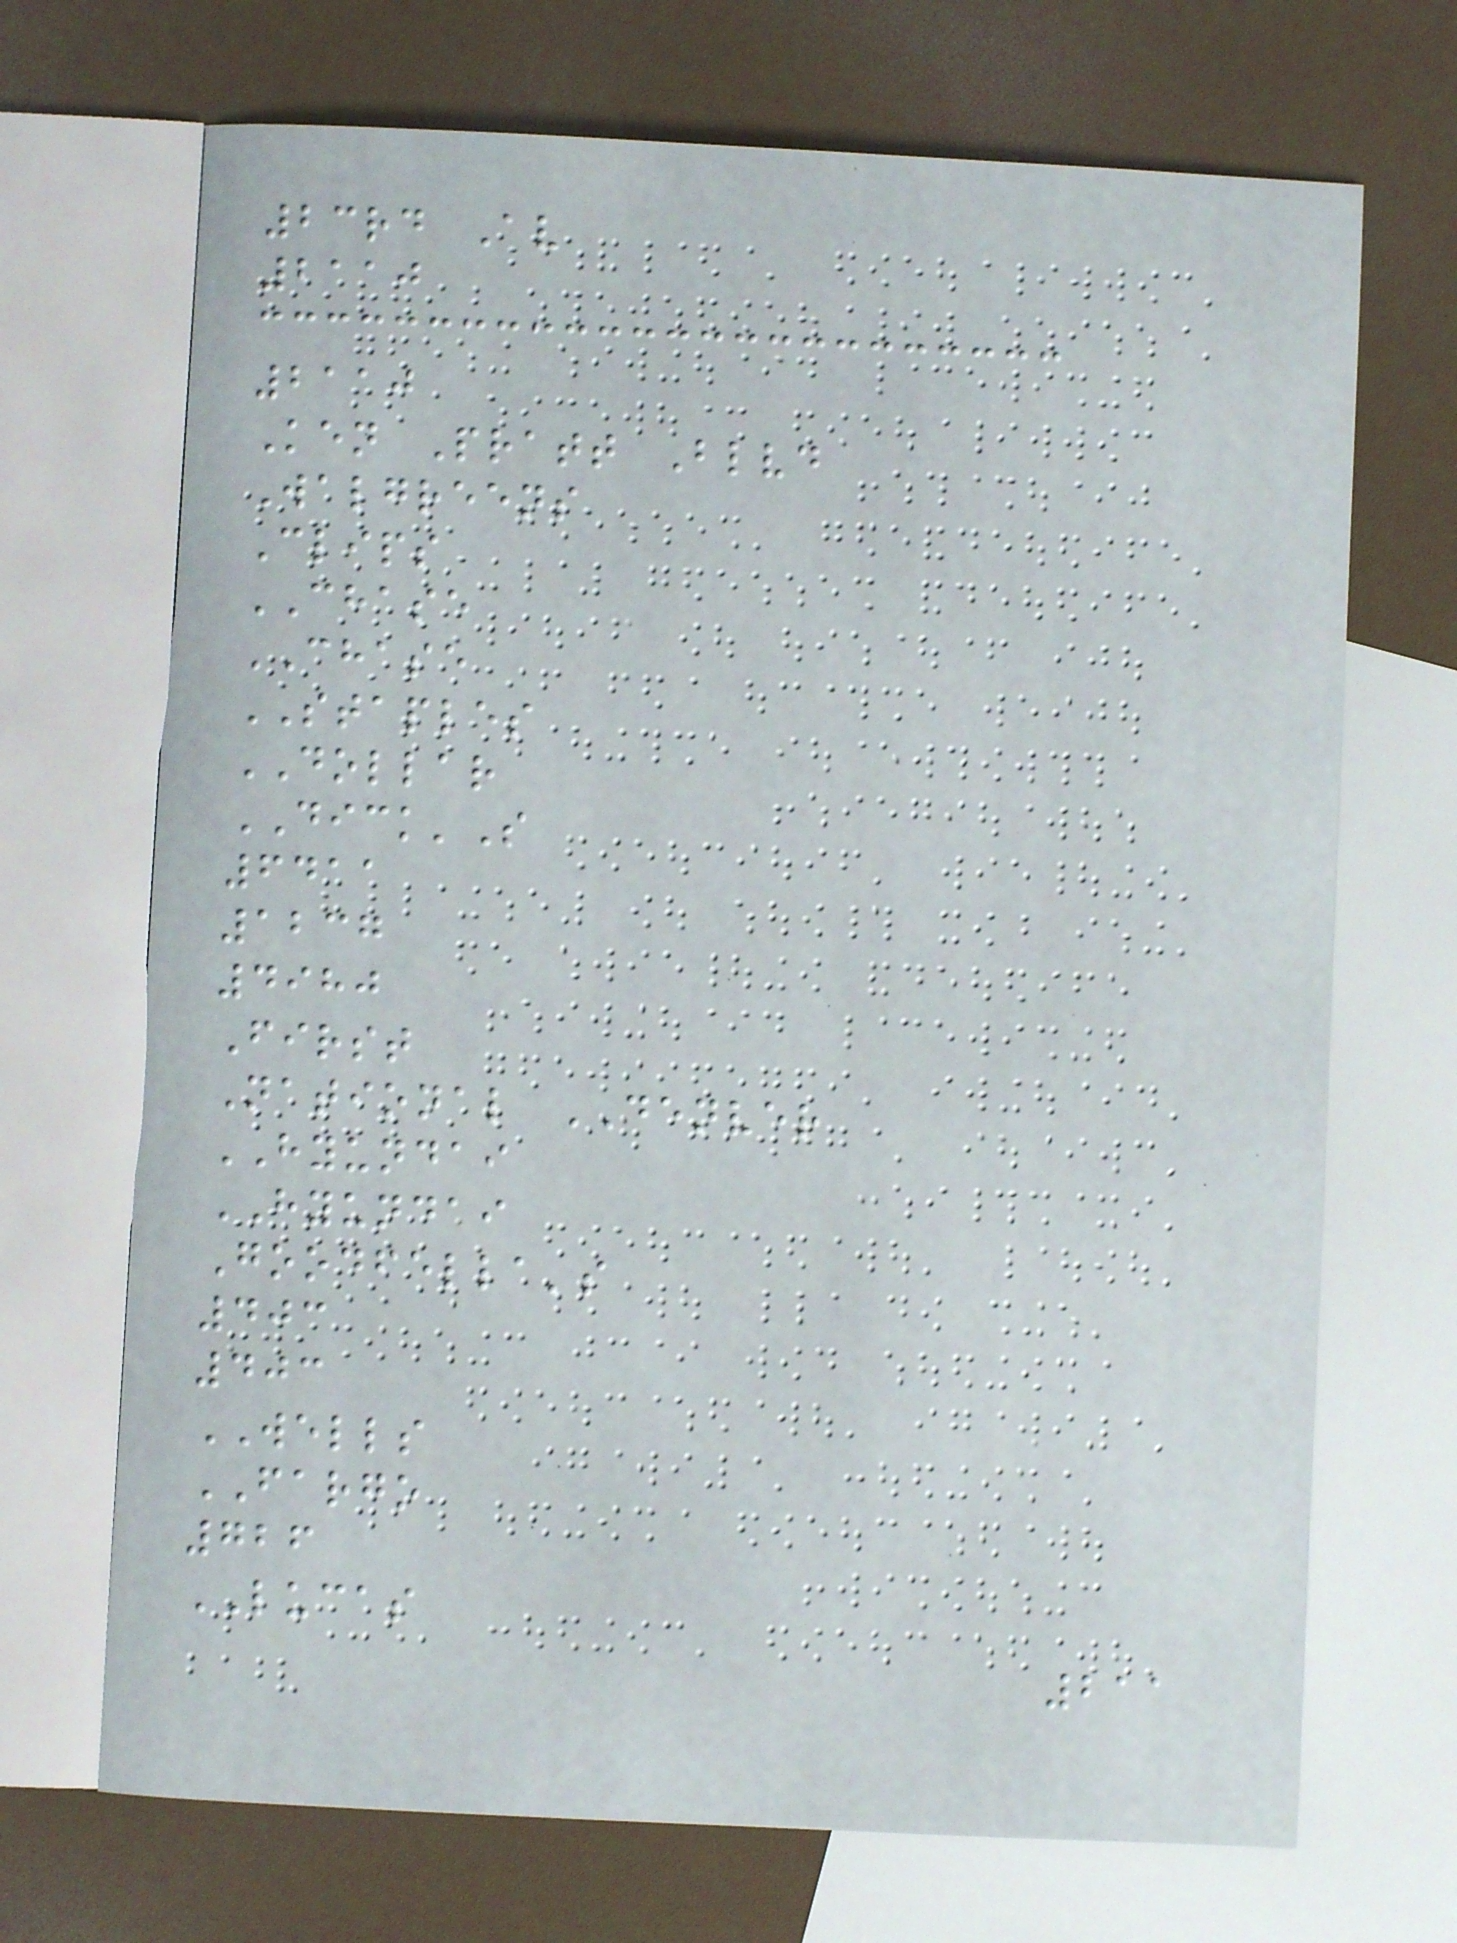23rd Av
2110
2110
Ken Pratt Blvd
Walgreens
Clips
CHASE
CHASE
STAPLES
DOLLAR
DICK'S
6411
1237
4980
First
National DENVER
HYUNDAI
HYUNDAI
Goodfella's
403
403
WELLS
FARGO
726
LUCAS
211
